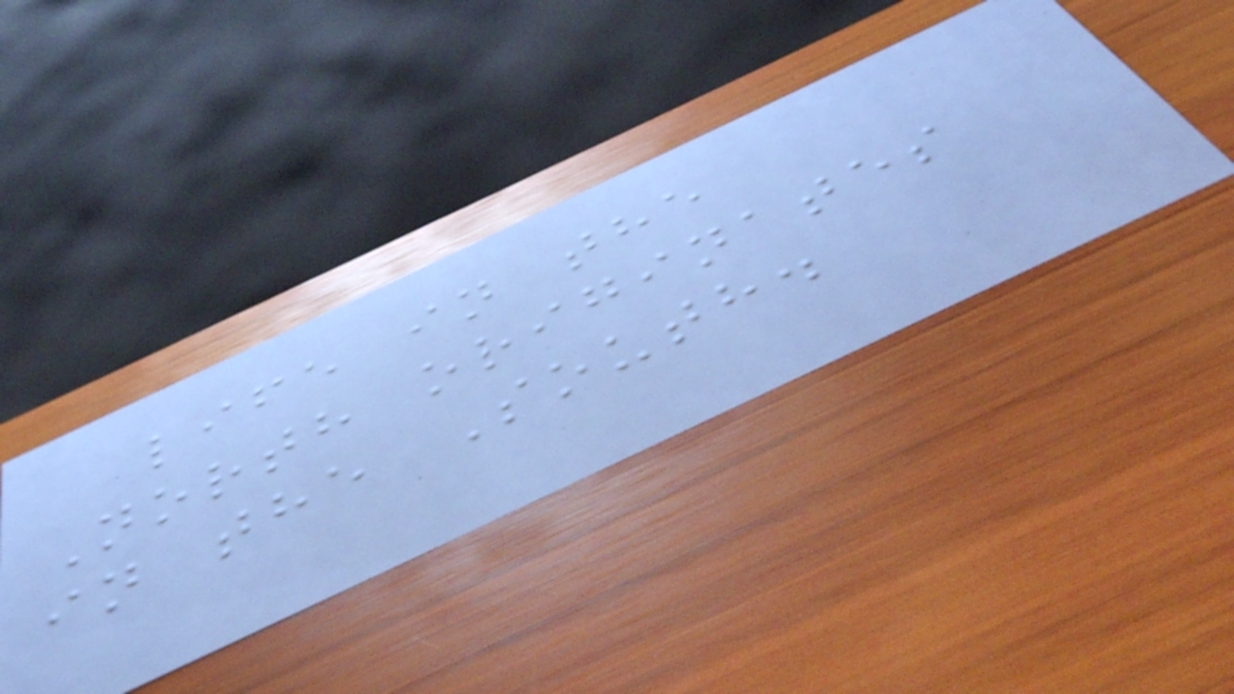life in the
North originates
in the South.
